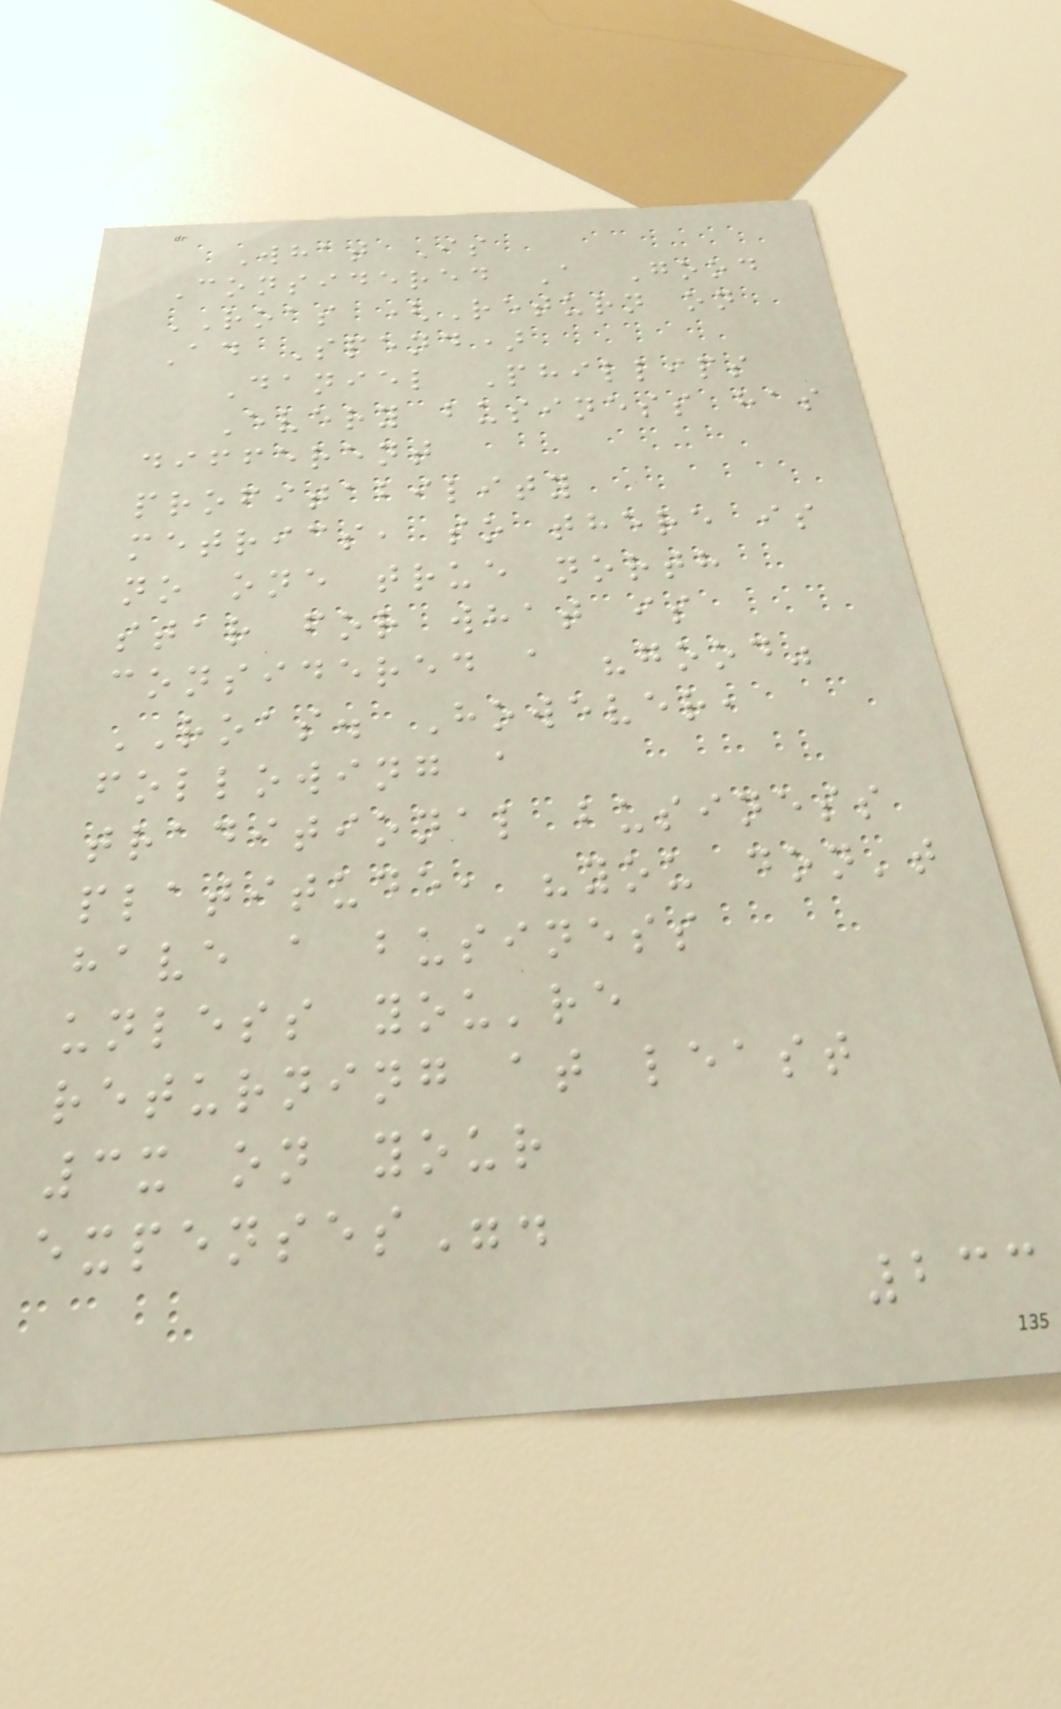What Is
Considered A Good
ROAS (Return on
Ad Spend)
Daniel Phillips
Every business has
different
profitability
metrics, so there is
no one true north
star for what is
considered a "good"
ROAS. However,
following a
traditional business
platitude, "you don't
have a business
unless you're
returning at least
3x on your
expenses".
233
